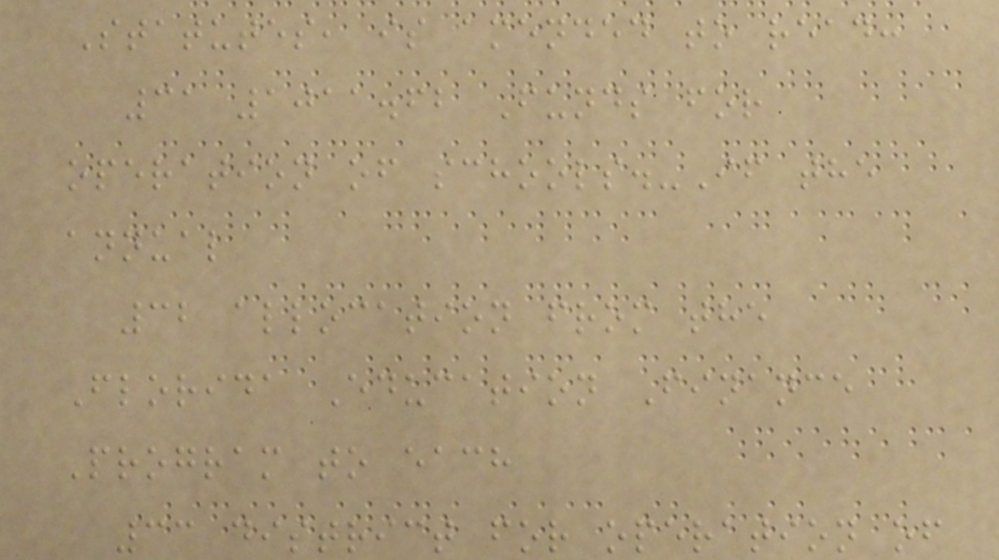Statutes, is amended to read:
31 1011.62 Funds for
operation of schools.-If the
annual
32 allocation from the
Florida Education Finance
Program to each
33 district for operation of
